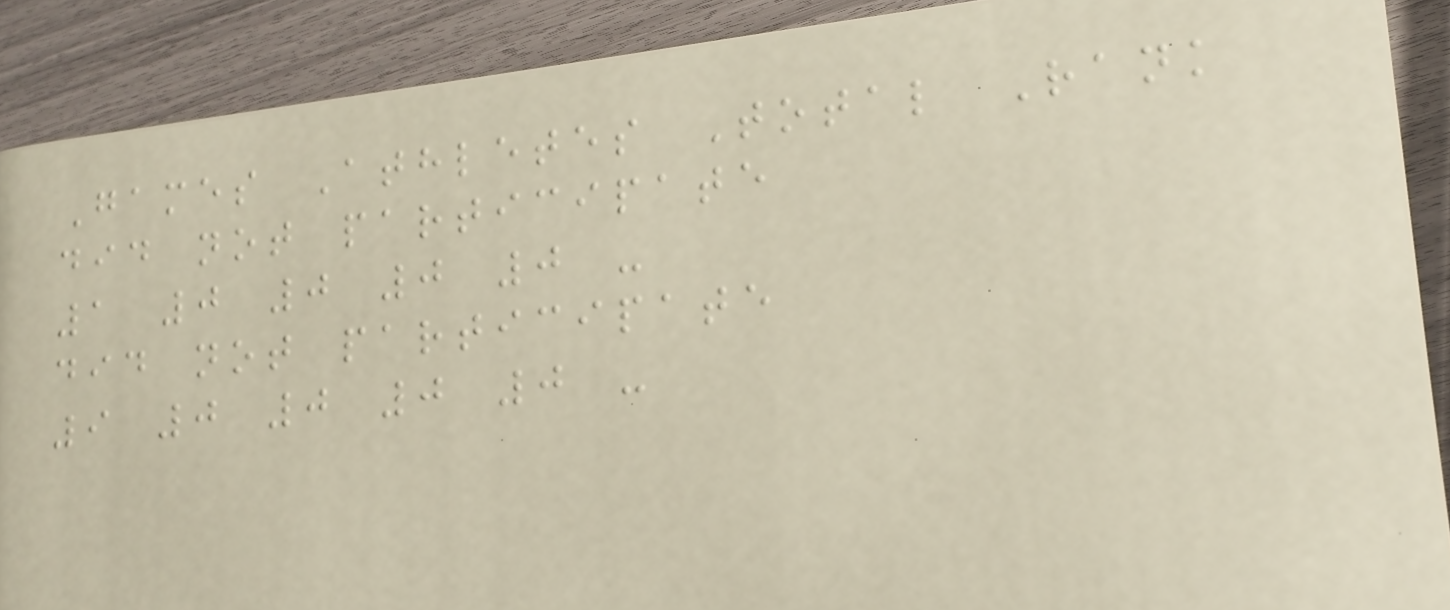Games Athletes Total Rank
did not participate
1 0 0 0 0 -
did not participate
9 0 0 0 0 -
